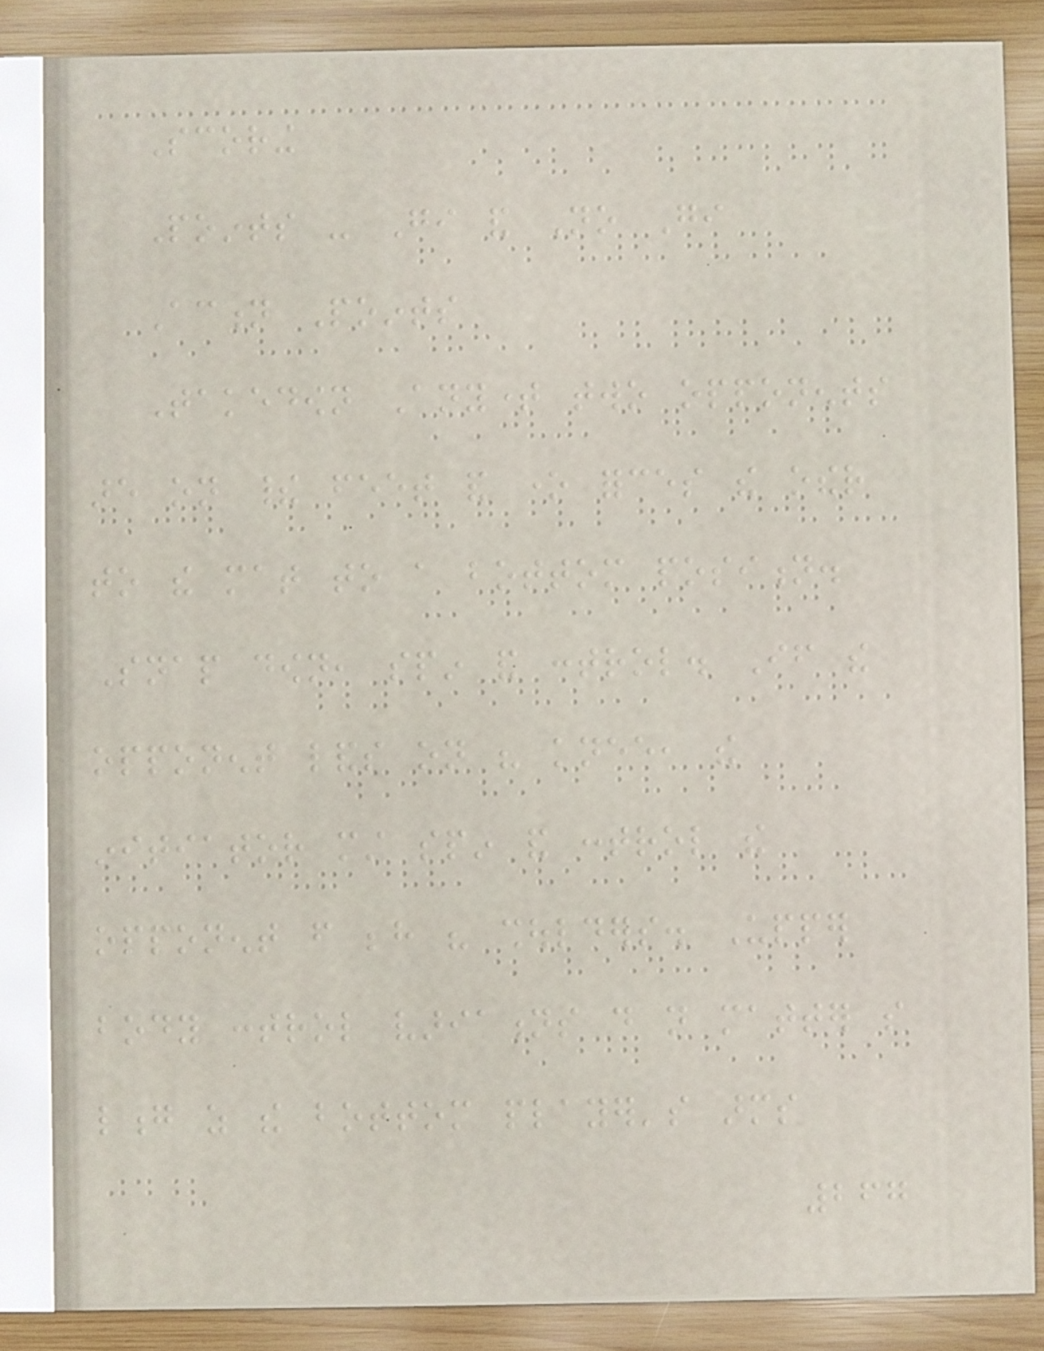Scoring
Points - Gi and No Gi
Action Points
Takedown Anytime two opponents
are on their feet and one forces the other
to the mat to a bottom position.
Snap down, spin and control. If the
opponent lands on his knee, the
initiator must spin and control the
opponent from behind his shoulders. Upper
body control variations do not matter so
long as the bottom player's arms
267
